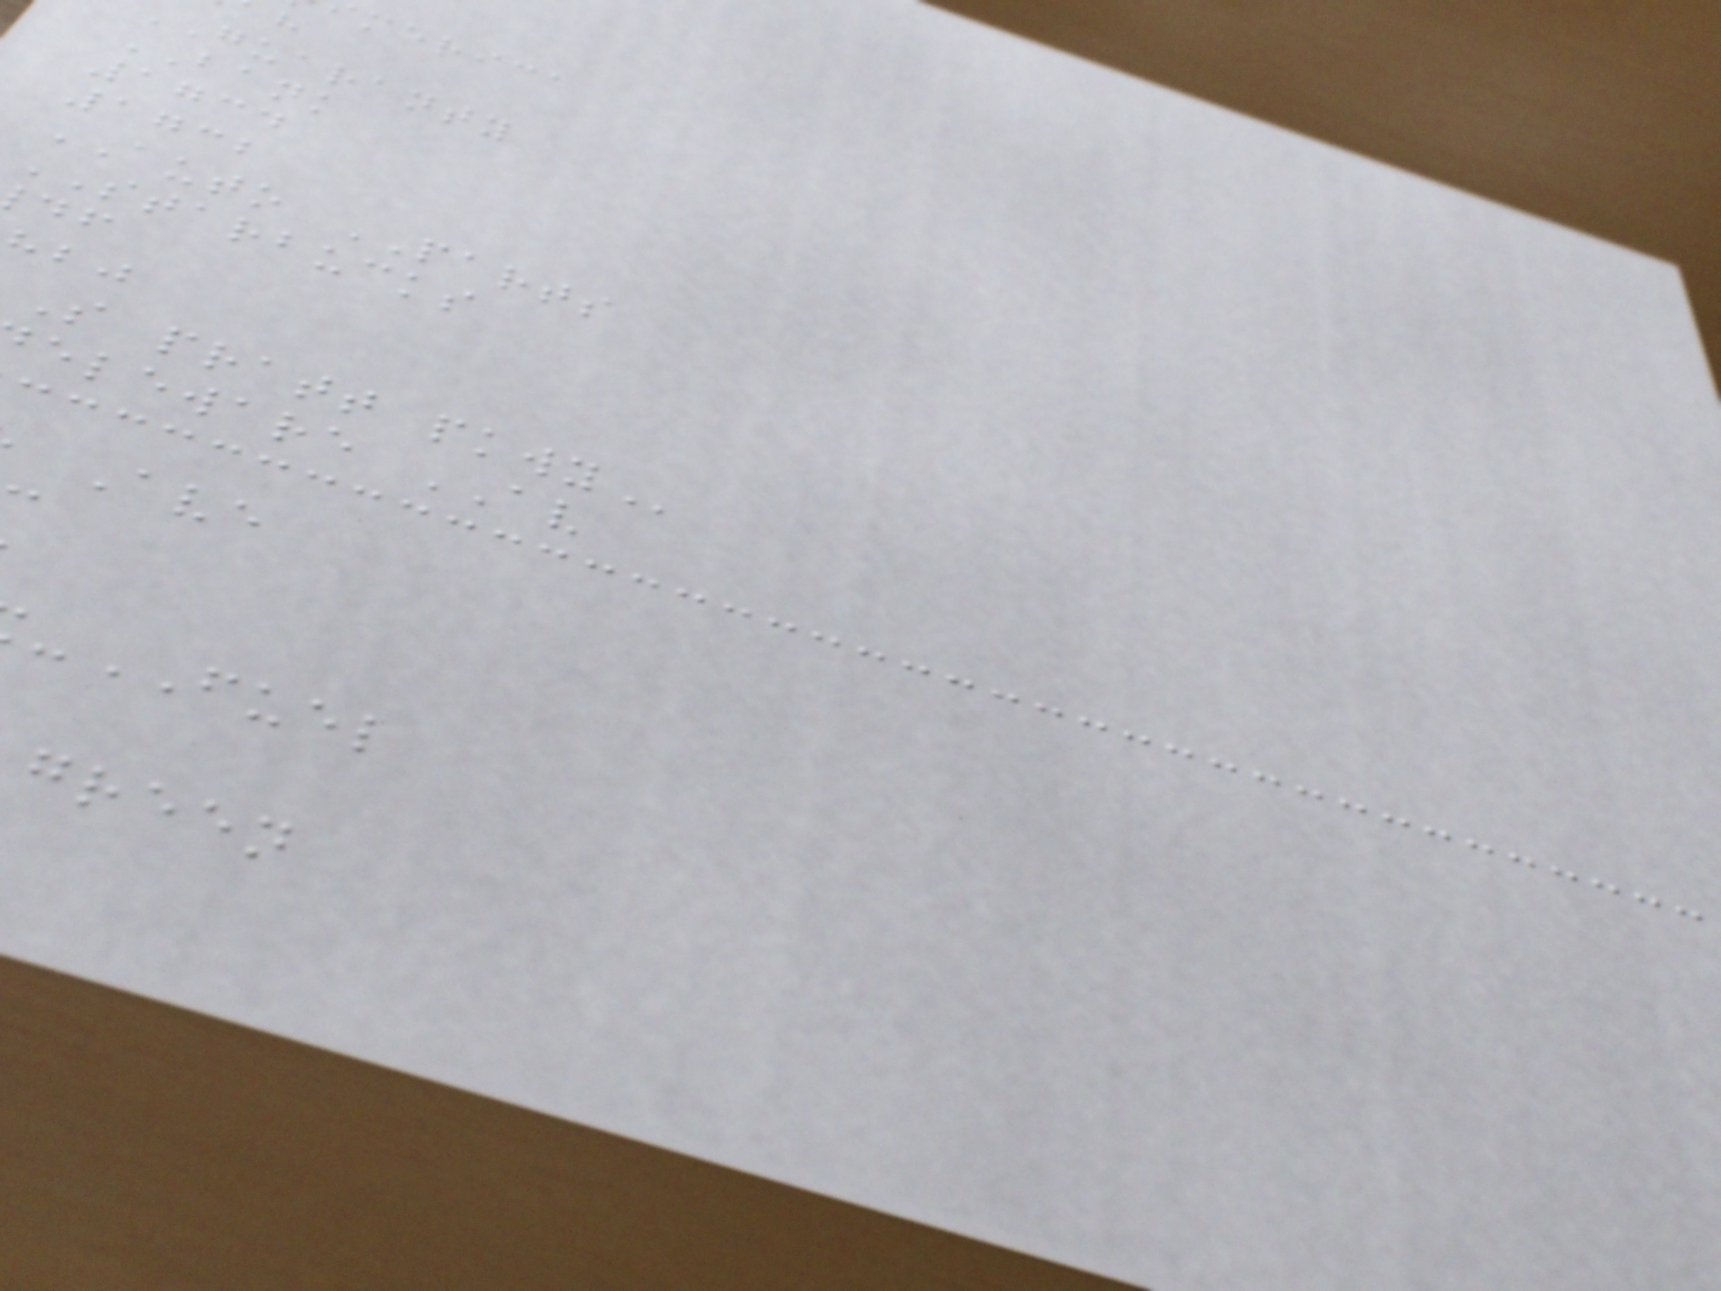merica
guaranty
BANK
1734
1732
AUTO PARTS
STARBUCKS
S pratt
eleware AV
Ave
-FUEL
green
